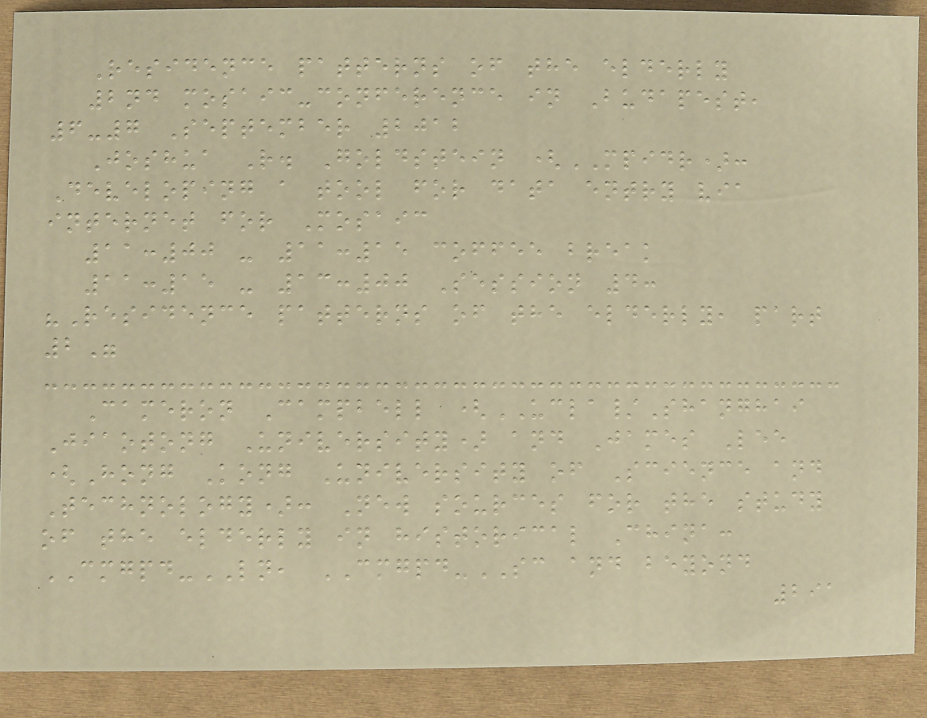Residence patterns of the elderly
2nd mosaic-conference in Budapest,
6-7 September 2012
Joshua R. Goldstein (MPIDR):
Developing a tool for data entry via
internet for Mosaic
11:00 - 11:15 coffee break
11:15 - 13:00 Session 4:
"Residence patterns of the elderly, part
2"
Cameron Campbell (UCLA/Shanghai
Jiaotong University) and James Lee
(Hong Kong University of Science and
Technology): New sources for the study
of the elderly in historical China:
CMGPD-LN, CMGPD-SC and beyond
291
